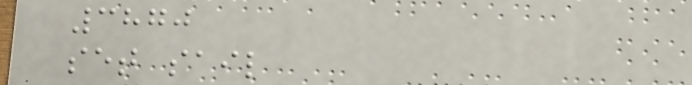3870
set sail
